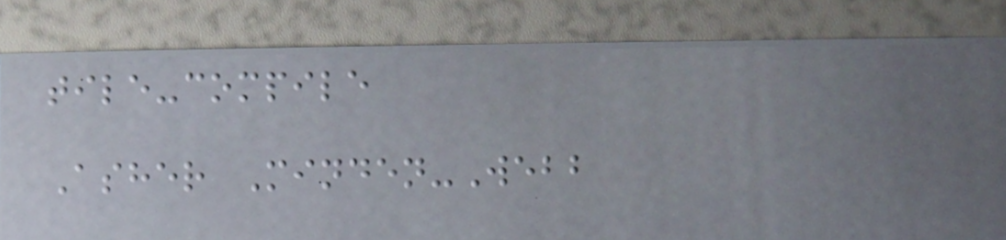tile-compile
Asher Minden-Webb
